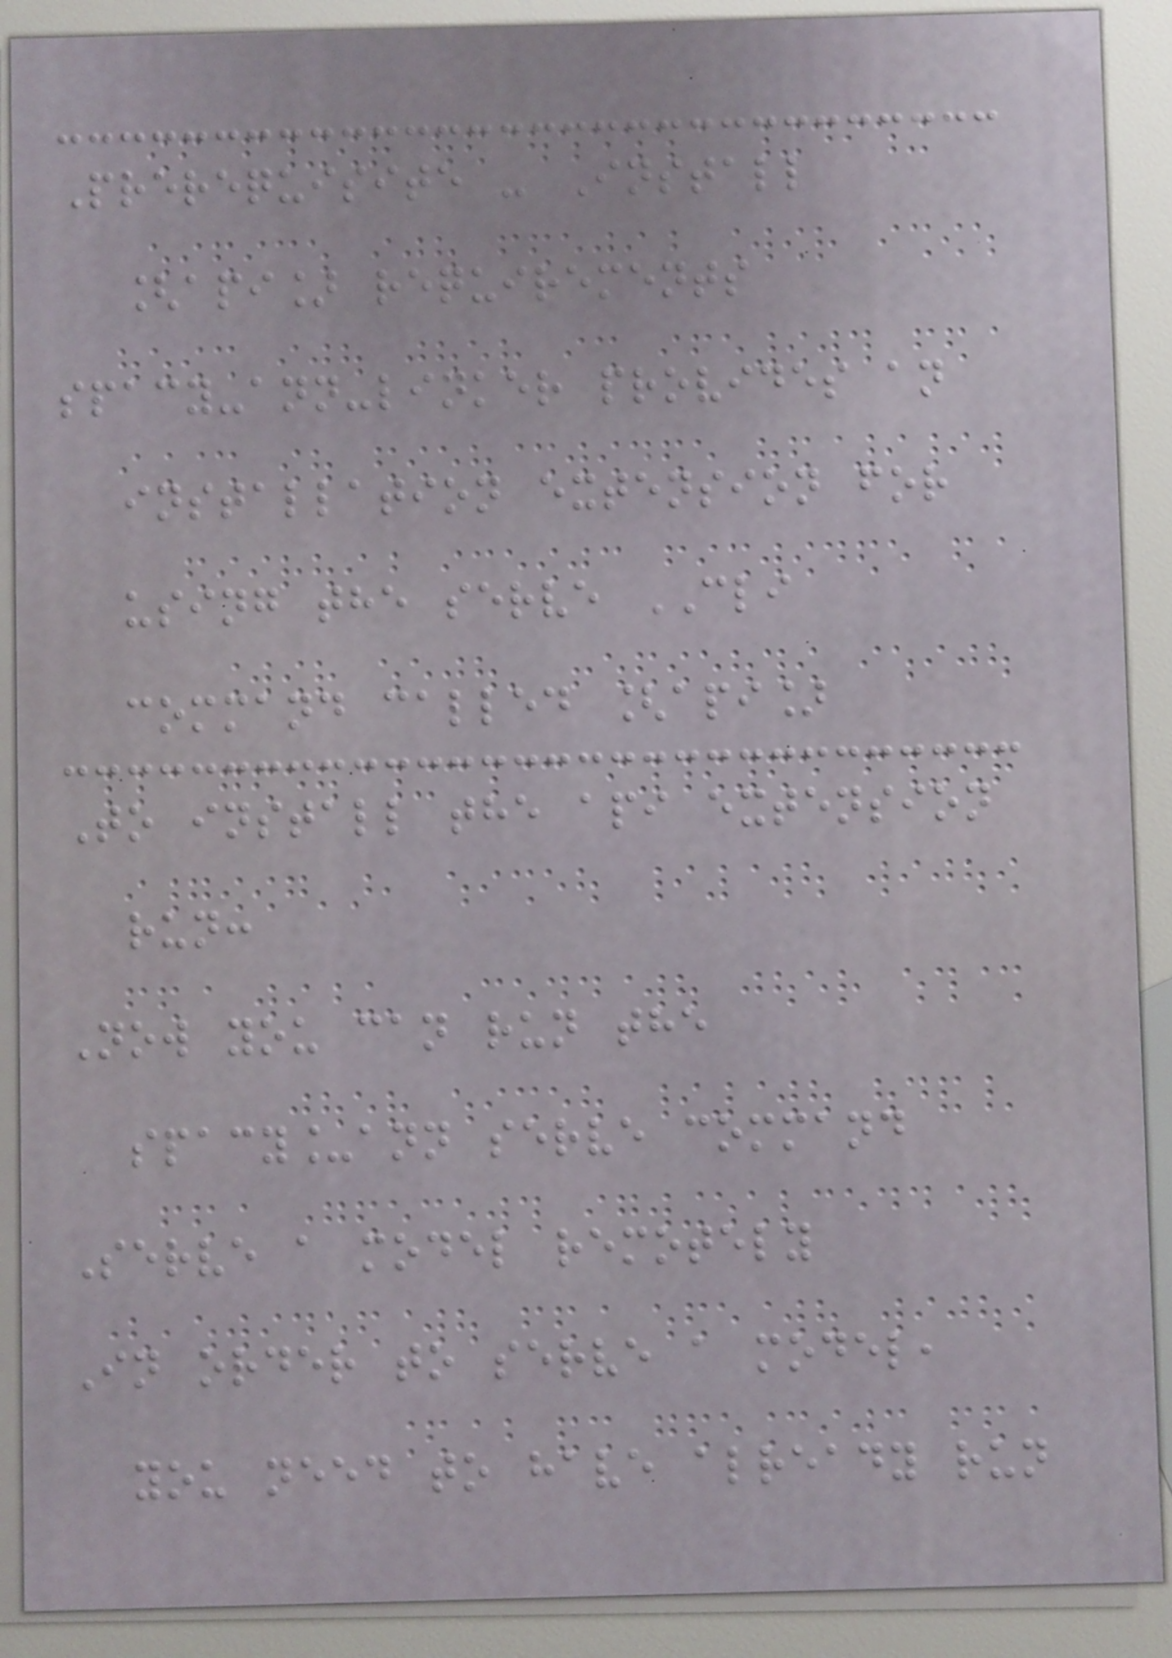Prerequisite - Install
[api] requirements
spacy-ann-linker provides an
installation extension for
using the serve CLI
command called [api]
To install the api extension
run:
Now you can run the
spacy_ann serve command
Serve a model remotely
In order to serve a model,
you need to have already run
